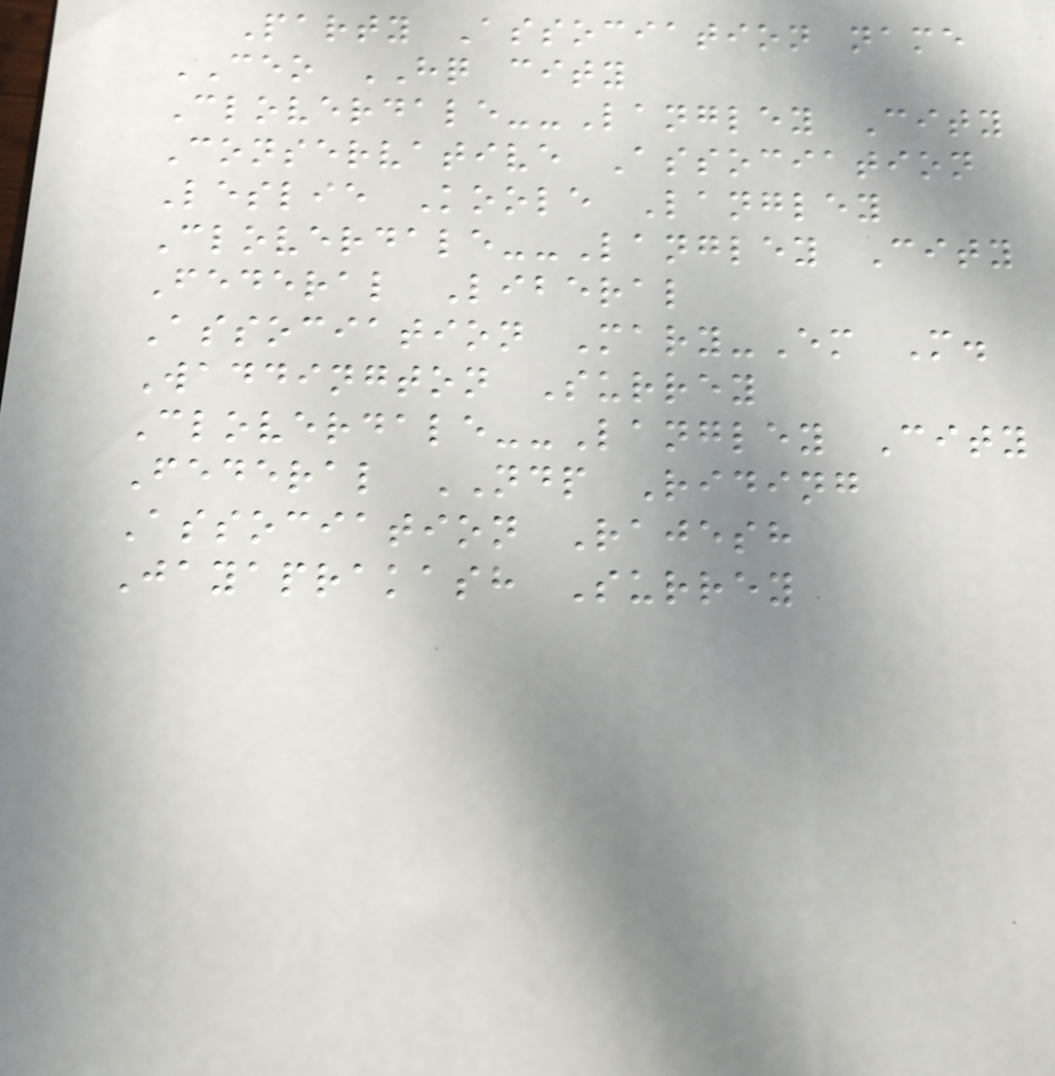Party Association name
CEO HQ city
Cloverdale--Langley City
Conservative Association
Leslie Koole Langley
Cloverdale--Langley City
Federal Liberal
Association Mary-Em M.
Waddington Surrey
Cloverdale--Langley City
Federal NDP Riding
Association Rajesh
Jayaprakash Surrey
